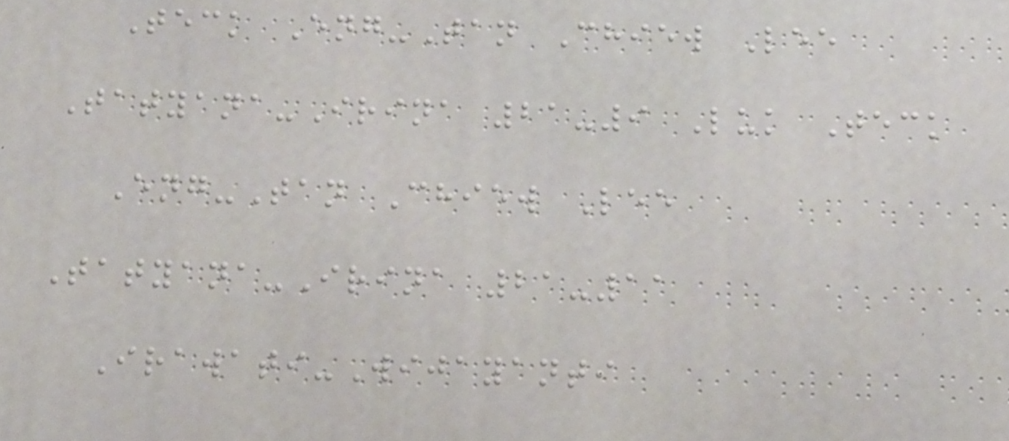Teck Eng-Tan Chiew Lee
Tatyana-Irina 21-9 Luk Teck
Eng-Tan Chiew Lee
Tatyana-Irina 21-11
Irawati-Wijayanti
